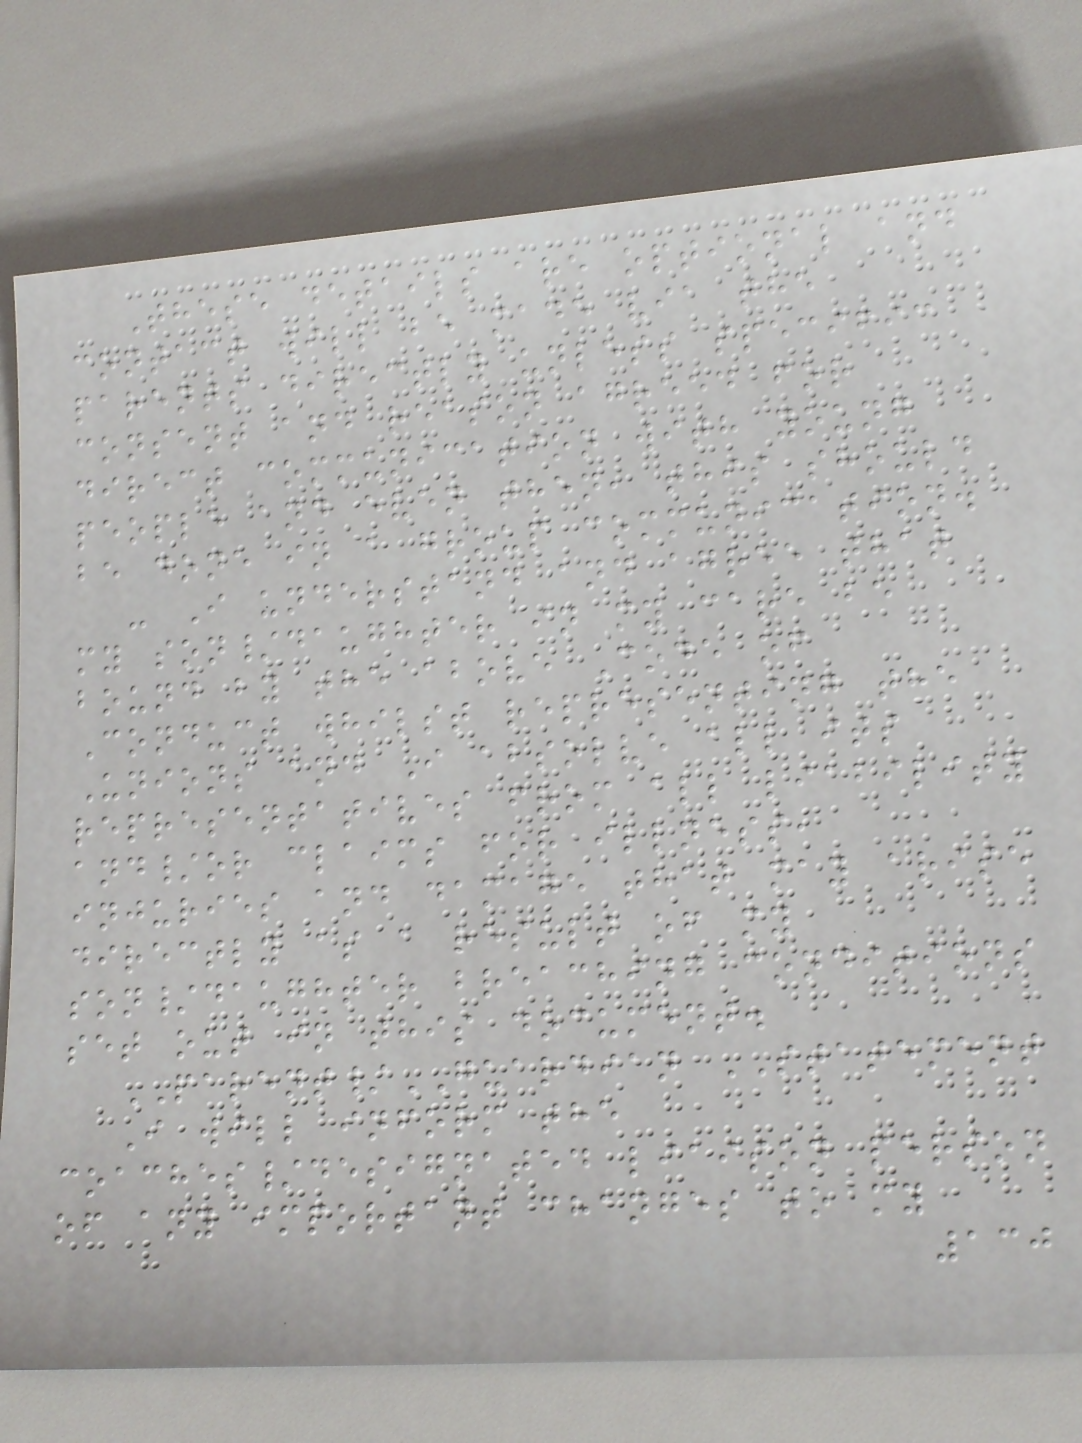These details are optional and
contact will be made via the
parents directly unless specific
consent and reason agreed for
direct communication with young
people and even then, this should
be done in a group communication.
- I understand and agree that
my son/daughter in my care be
bound by the above Code of
Conduct whilst representing the
Unions and I absolve all its
representatives from all liability
and/or claims for illness,
injuries and damage that may arise
directly as a result of my
son/daughter breaching conditions
set out in this document.
PARENT/GUARDIAN STATEMENT
I will inform the
coaches/designated liaison person
of any important changes to my
130
